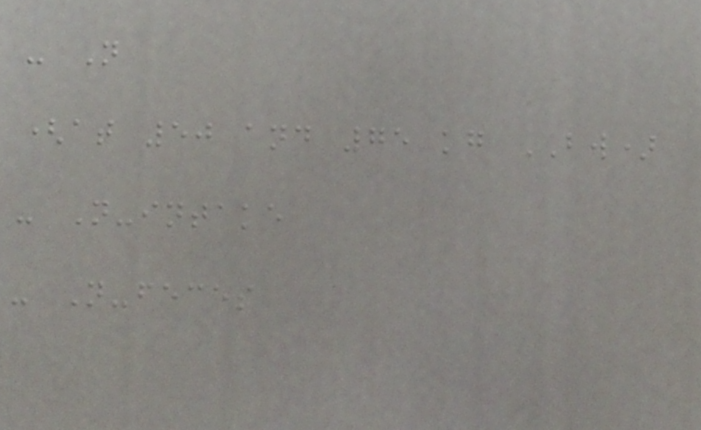- N
(at 50 and 75 kg BW)
- N-intake
- N-feces
